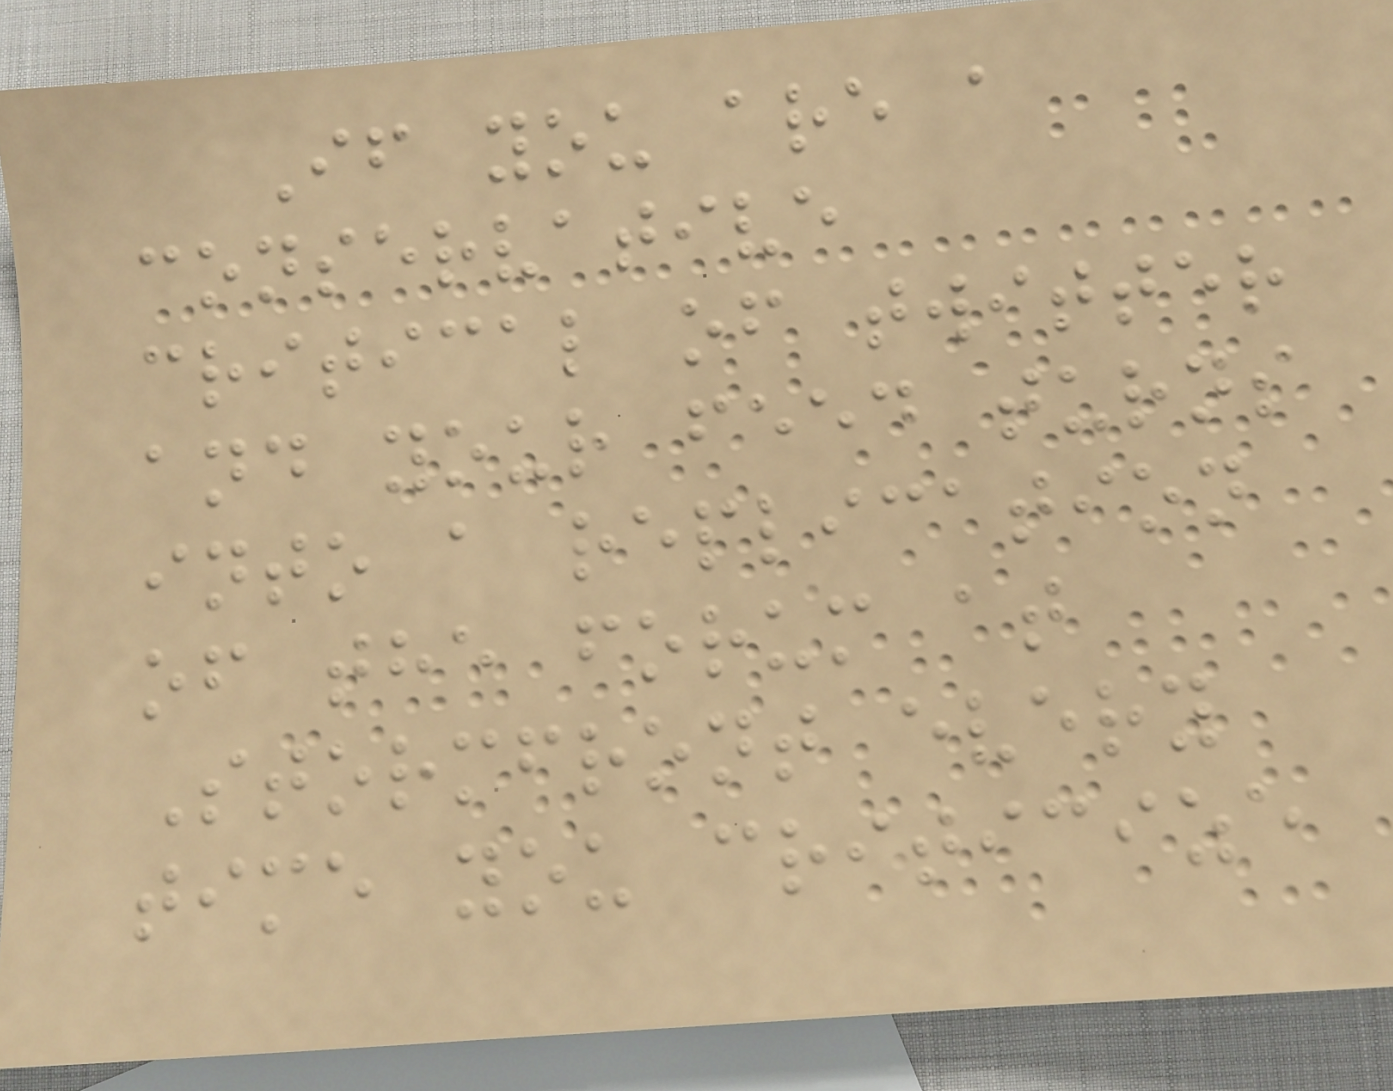If you are a
conservative
critical of twitter
and your feed turns
into a replication
of the forum at
Stormfront every
time you criticize
